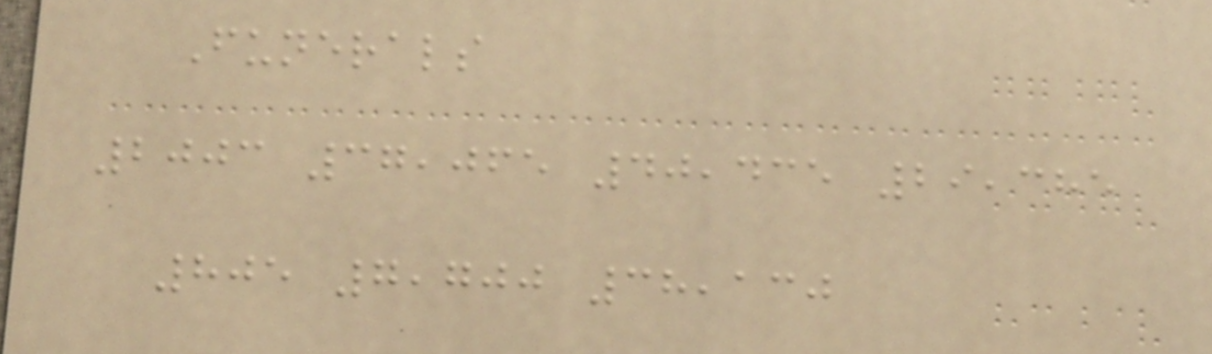Funerals
2003 37,065 40,435 29,385
805 7,700 38,130
